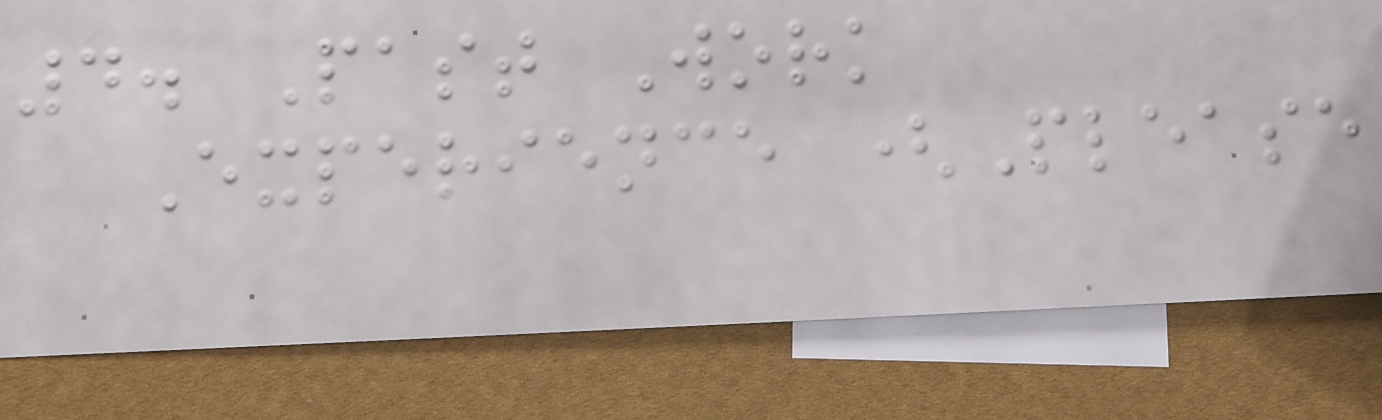4. Past Work
Experience (Please
